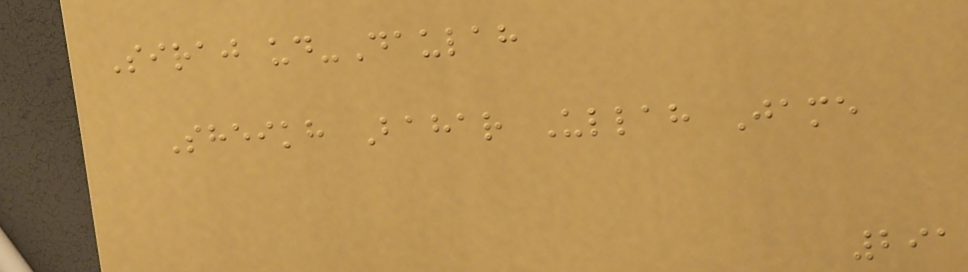Siraj ud-Daulah
Sheikh Bahar Ullah Jame
291
